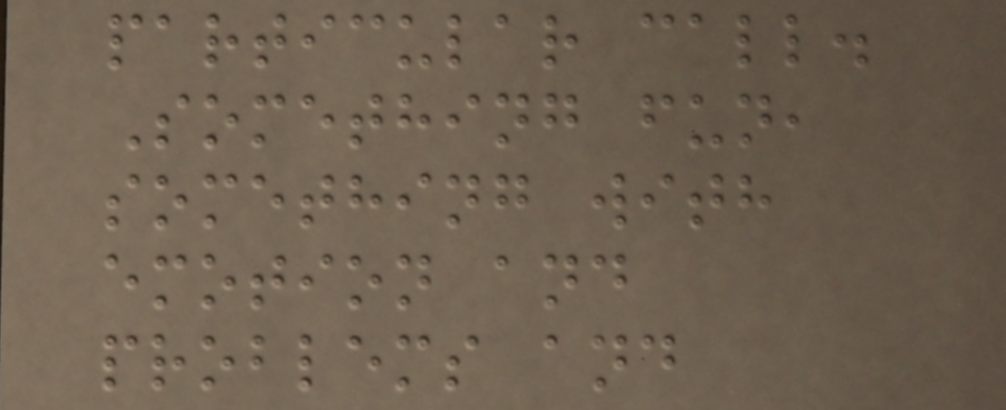particular call.
Something fun,
something with
emotion and
problems and
